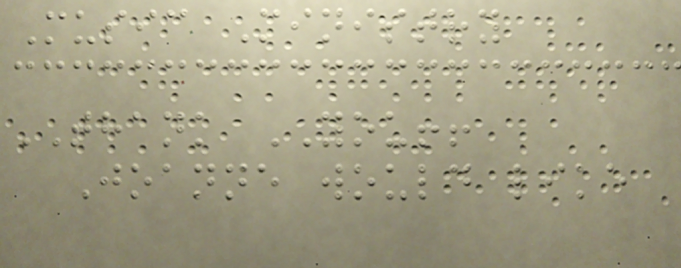Music Ministry
THANK YOU!!
Joanne would like
